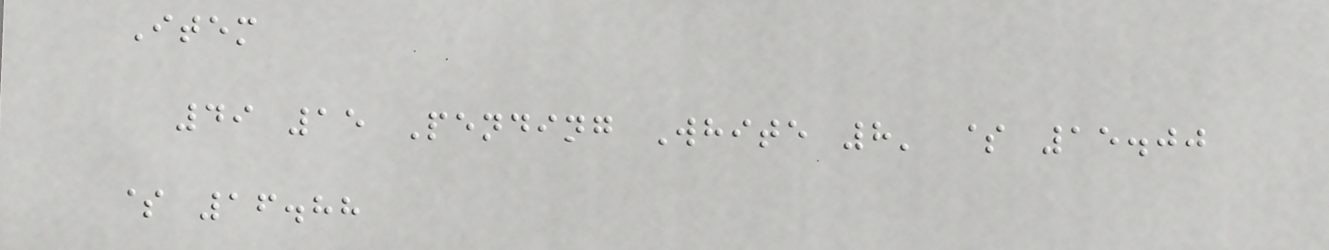Item
49 15 Pending White 8' $ 15.00
$ 16.88
